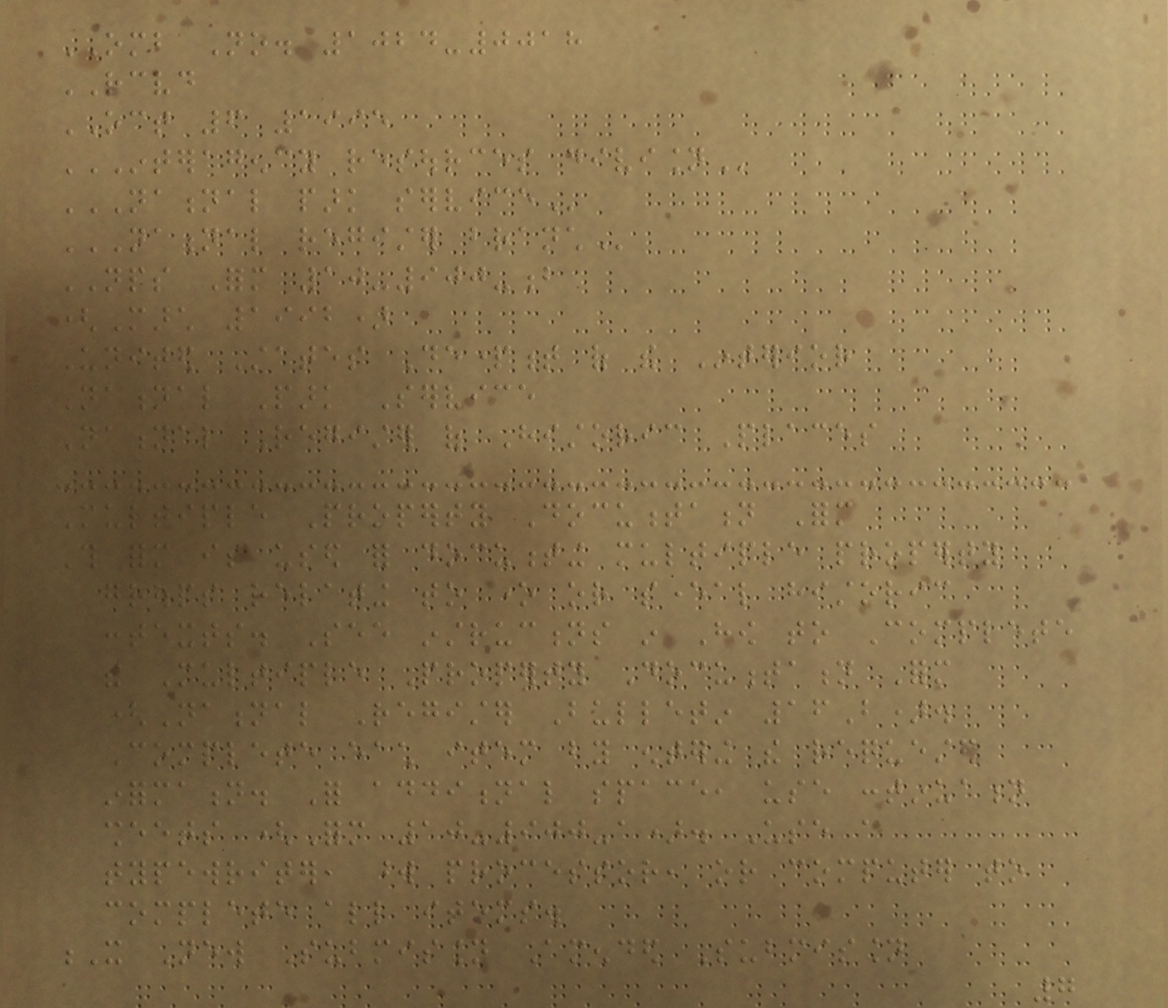OMB No. 1024-0018
RECEIVED
OCT 6 1995
INTERAGENCY RESOURCES DIVISION
NATIONAL PARK SERVICE
NATIONAL REGISTER BRANCH
NPS Form 10-900-b
(March 1992)
United States Department of the Interior
National Park Service
National Register of Historic Places
Multiple Property Documentation Form
This form is used for documenting multiple property
groups relating to one or several historic
contexts. See instructions in How to Complete
the Multiple Property Documentation Form
(National Register Bulletin 16B).
Complete each item by entering the requested
information. For additional space, use continuation
sheets (Form 10-900-a). Use a
typewriter, word processor, or computer to
complete all items.
X New Submission Amended Submission
7
